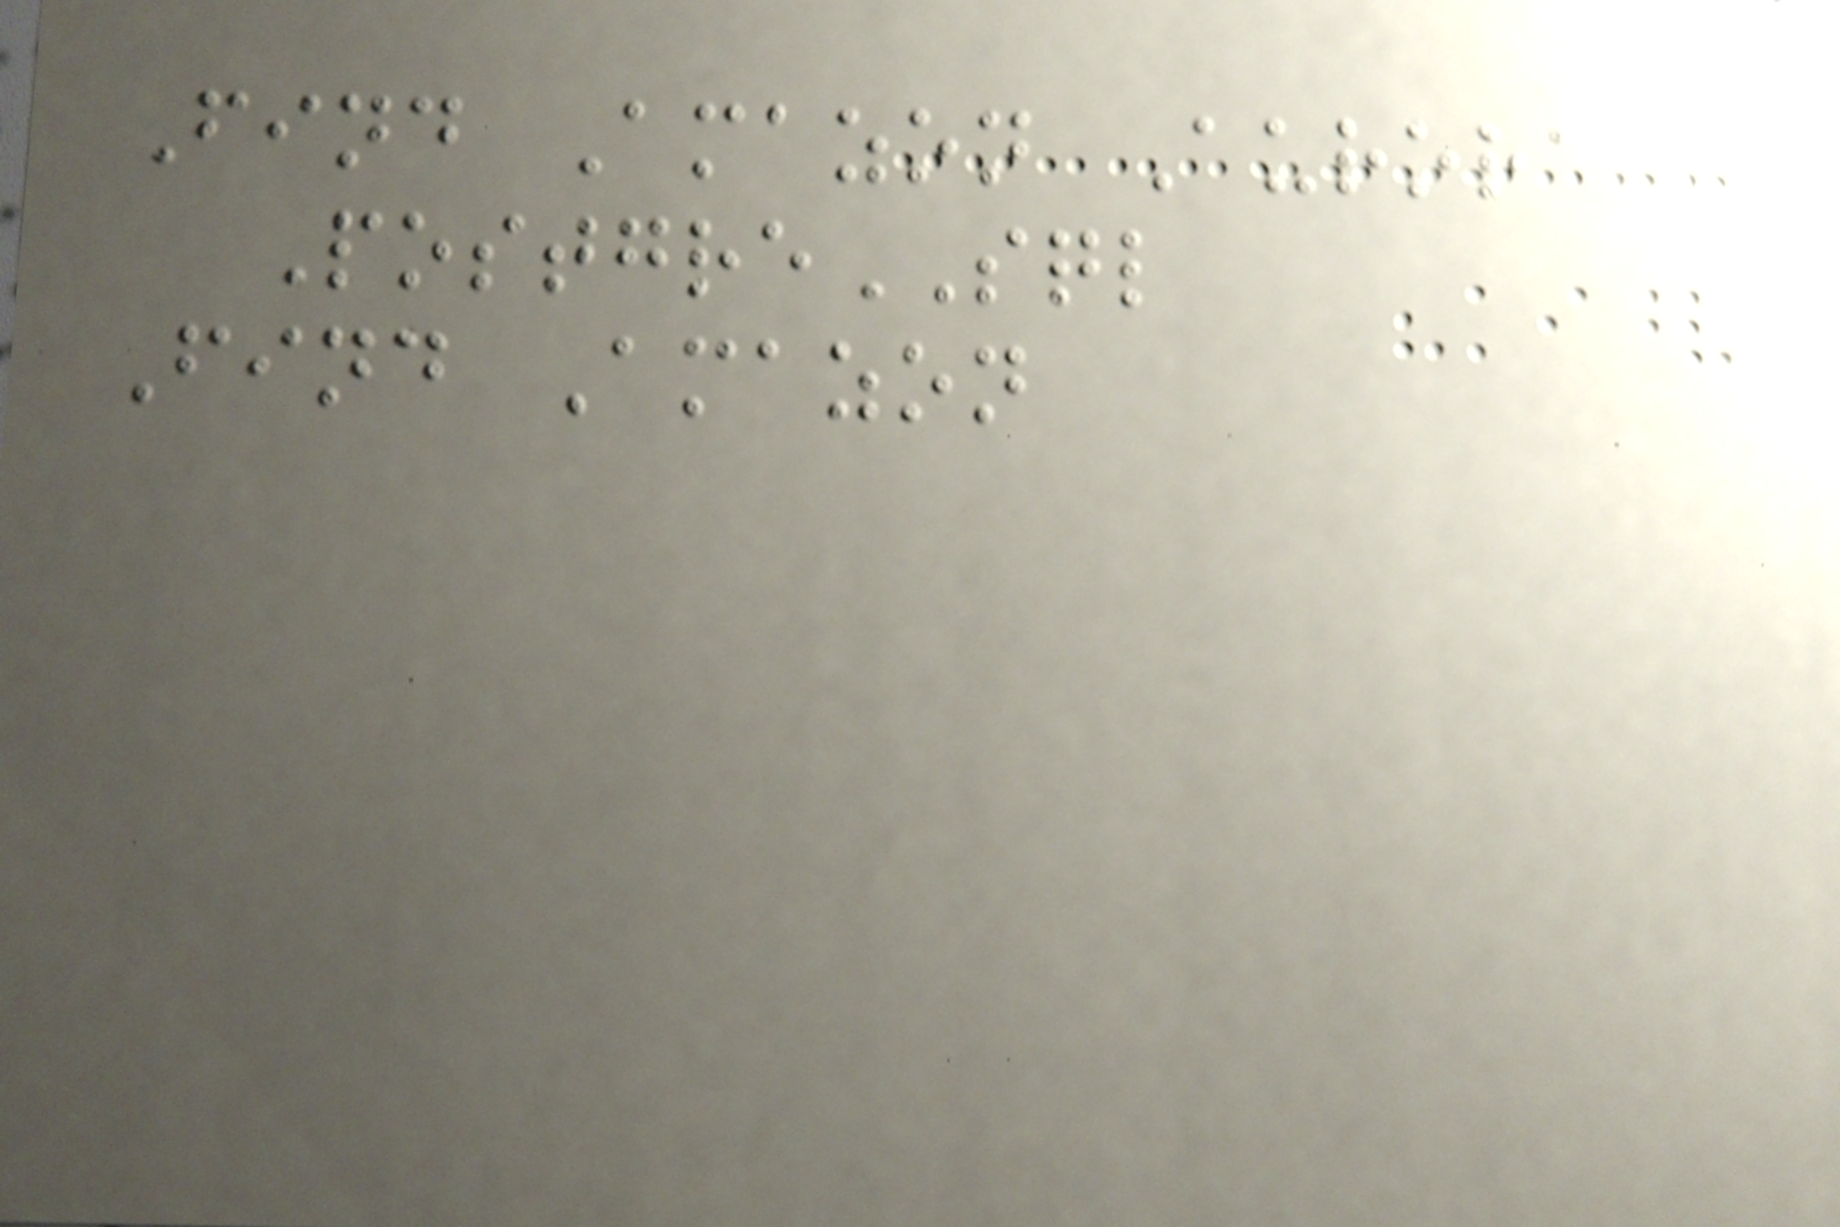Find Amazon Aurora
PostgreSQL
Find Amazon
